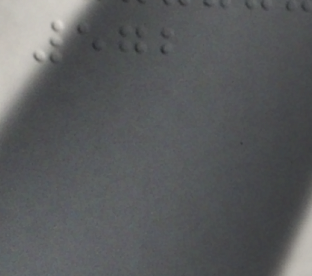572
